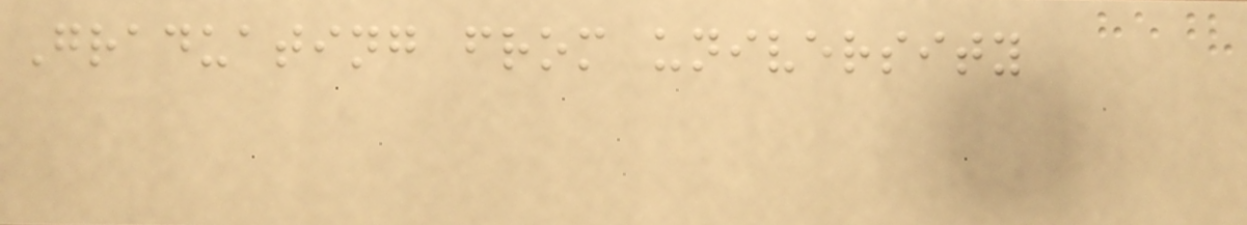Graduating from university
